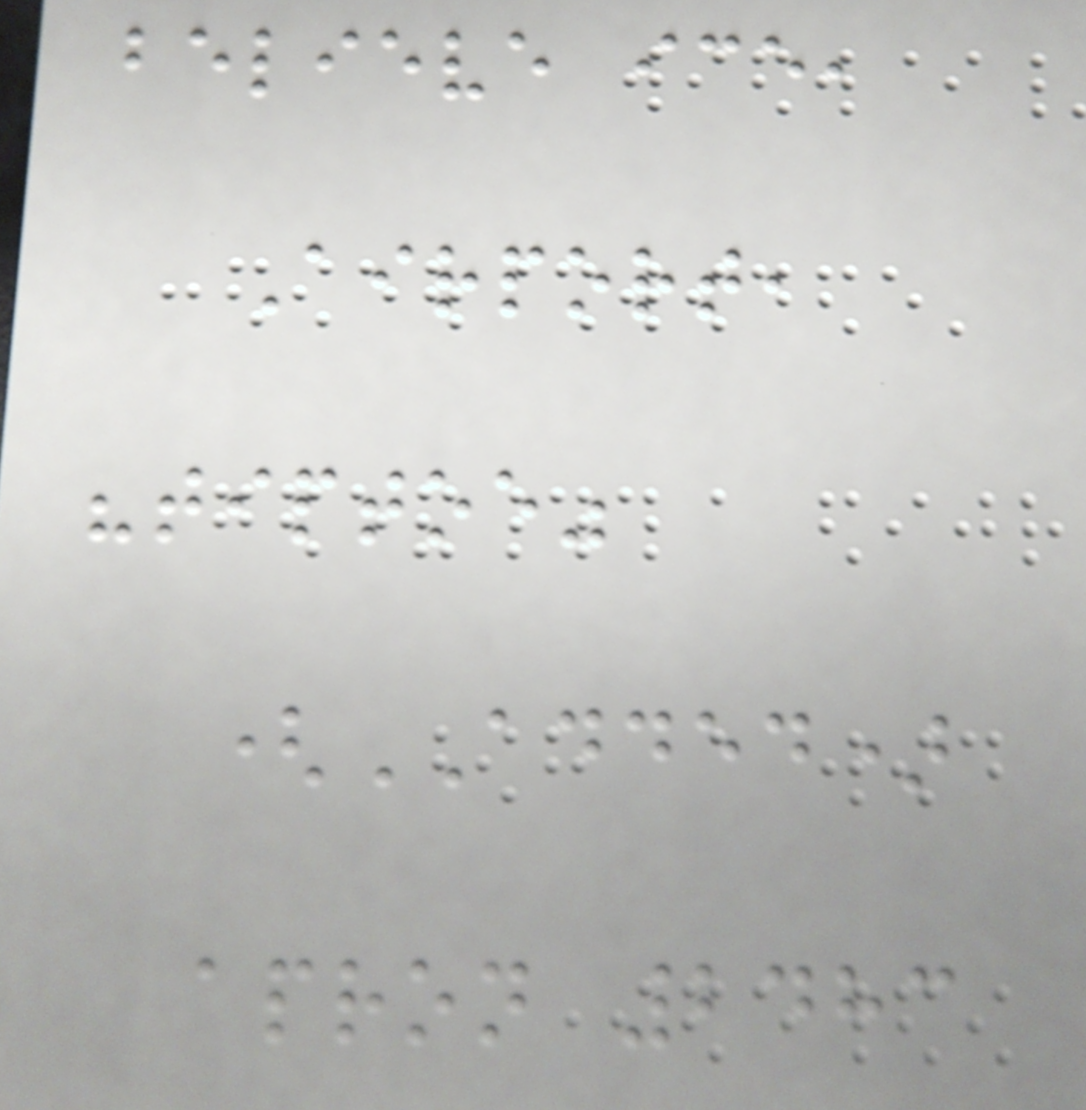believe ice,
Airport,
"tiptoe"
(ADDED)
apron 2483
